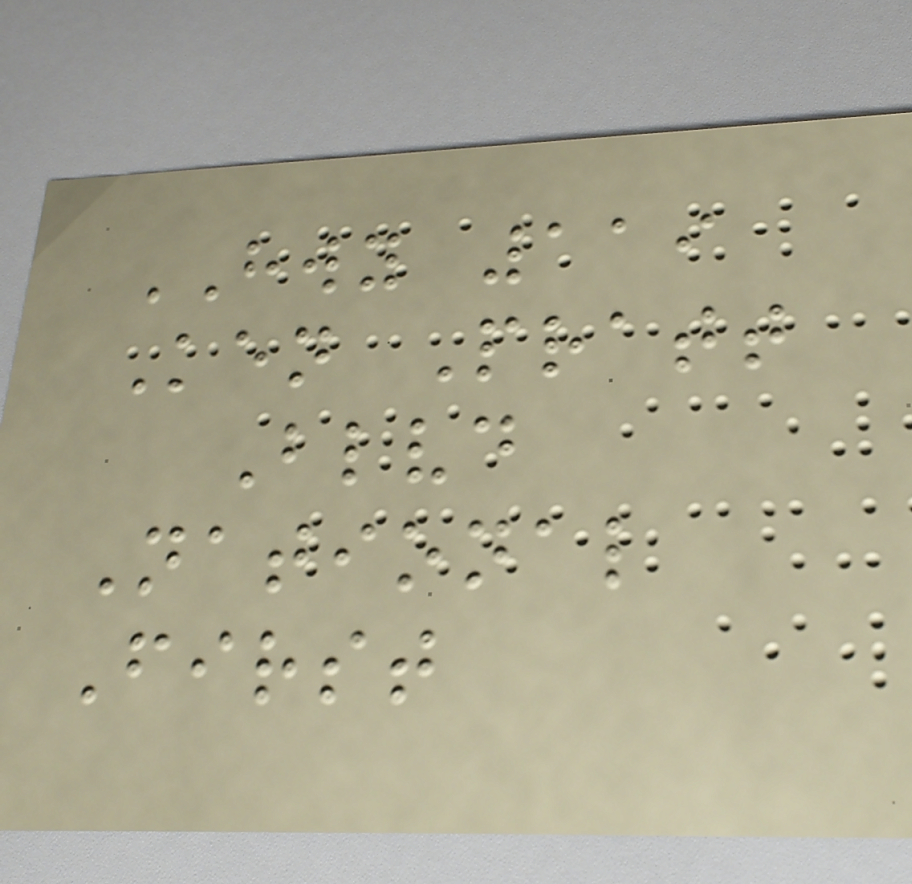HWY 119
Ken Pratt
Blvd
National
First
